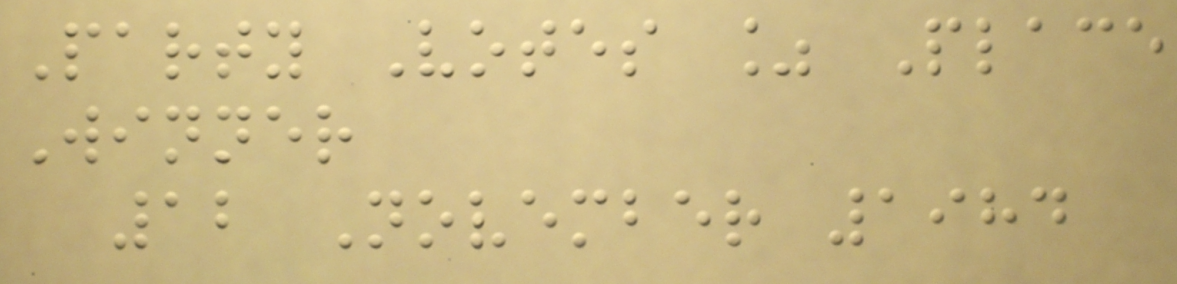Party Votes % Place
Winner
12 November 1984
